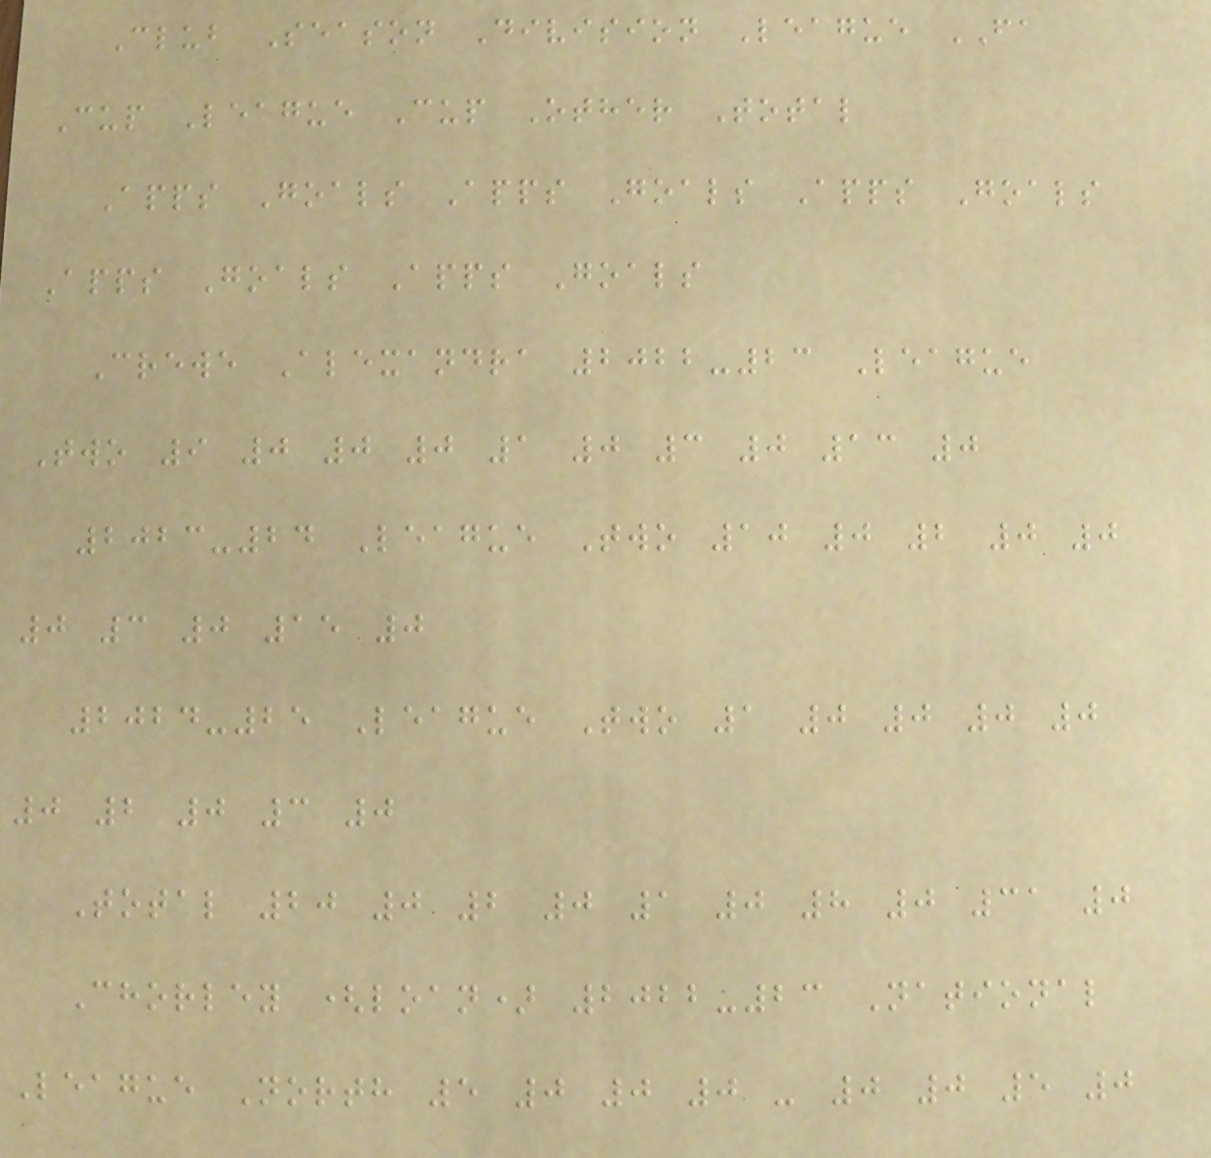Club Season Division League FA
Cup League Cup Other Total
Apps Goals Apps Goals Apps Goals
Apps Goals Apps Goals
Crewe Alexandra 2022-23 League
Two 9 0 0 0 1 0 3 0 13 0
2023-24 League Two 10 0 2 0 0
0 3 0 15 0
2024-25 League Two 1 0 0 0 0
0 2 0 3 0
Total 20 0 2 0 1 0 8 0 31 0
Chorley (loan) 2022-23 National
League North 5 0 0 0 - 0 0 5 0
